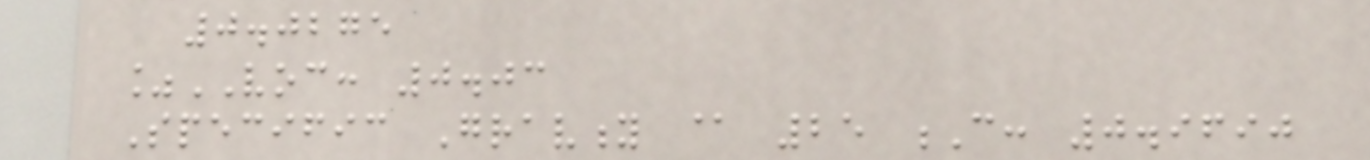0.0275
%VOC: 0.03
Specific Gravity @ 25 C: 0.9690
